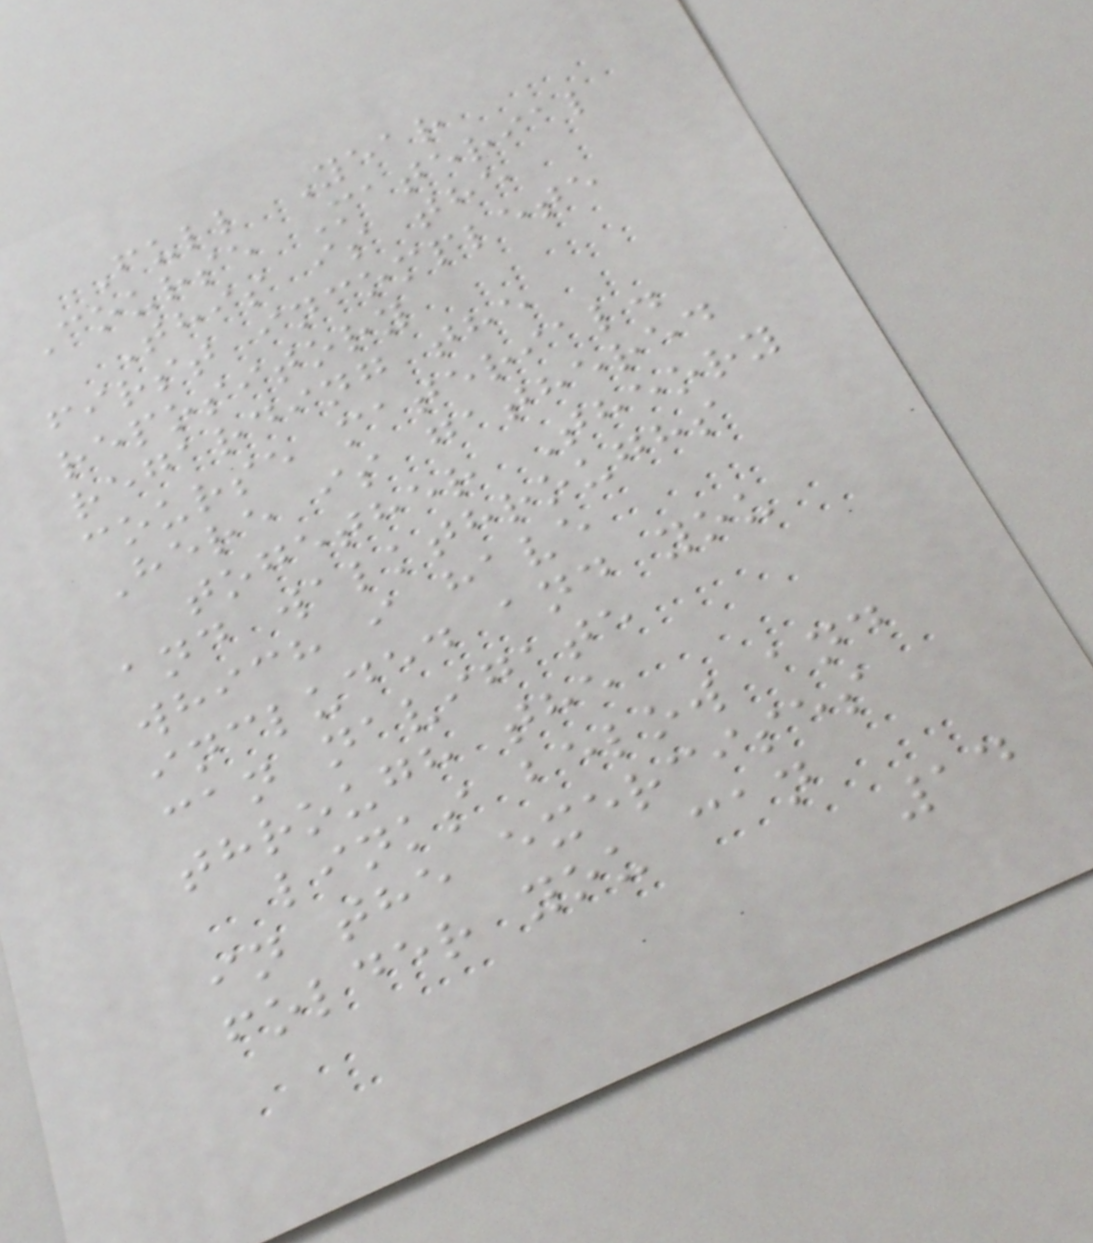Full Year
Course Material
This is the
first incomplete
repository
regarding the
course material.
Here is gathered
together Theory
and walkthroughs
which i have
included and you
can navigate
through the
links below and
in the exercises
folder you can
14
